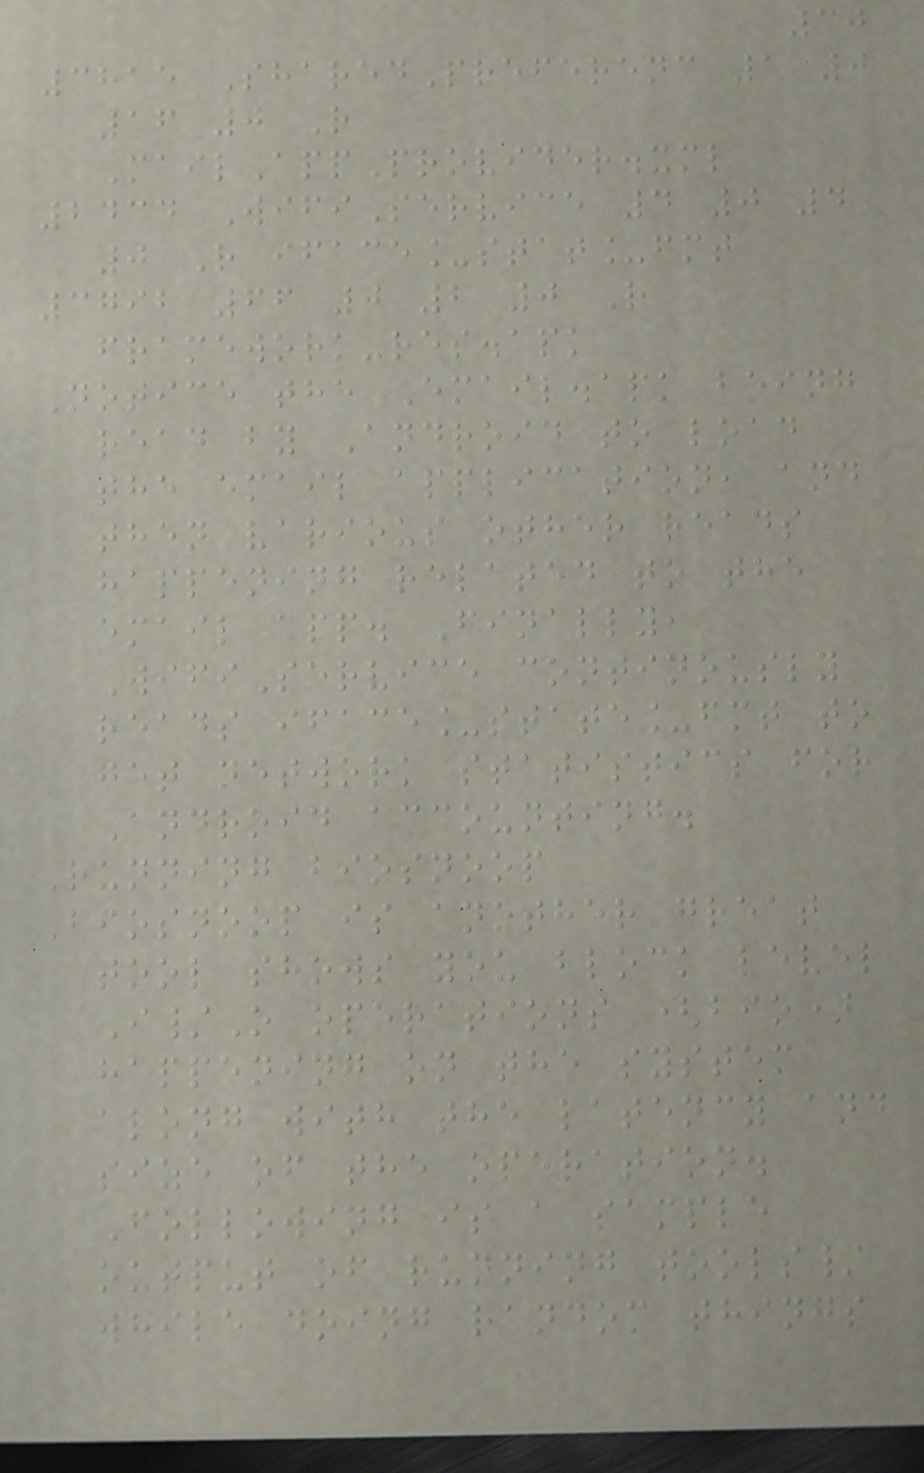30
3815 SharedPreferenc 1 0
16 0 R
MailAppProvider.xml
2434 WifiService 4 0 4
0 R iface_stat_fmt
3792 66 0 2 0 R
framework-res.apk
Notice the Email.apk being
read by Android to load
the email application, and
then various other reads
happening related to the
email app. Finally,
WifiService continously
reads iface_state_fmt to
get network statistics for
Android accounting.
Running biosnoop
Biosnoop is another great
tool shows you block level
I/O operations (bio)
happening on the system
along with the latency and
size of the operation.
Following is a sample
output of running tools/
while doing random things
